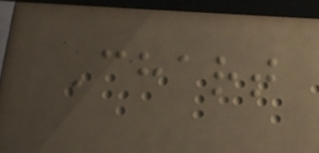Chart
